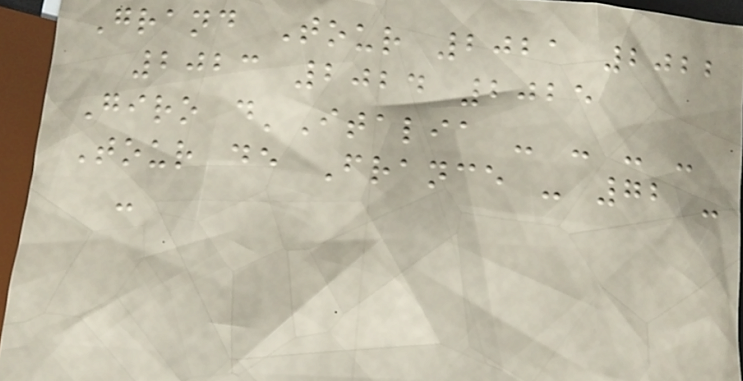Grand Tour 2021 2022
2023 2024 2025
Giro d'Italia - - - -
Tour de France - 72 -
-
